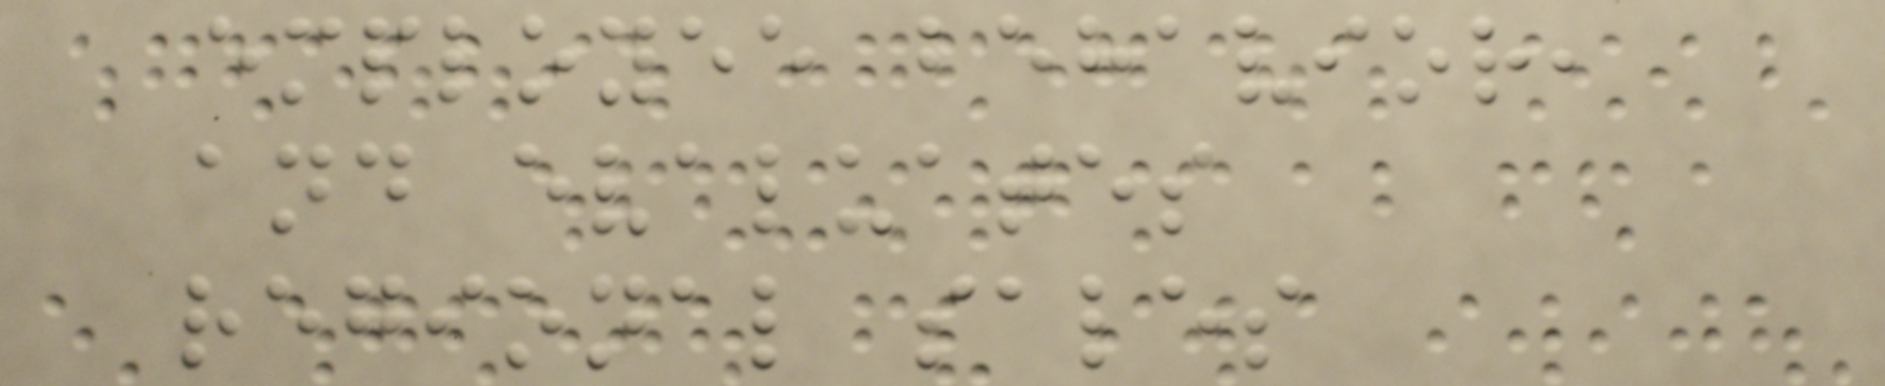employee behavior,
and evaluates
regional sales
